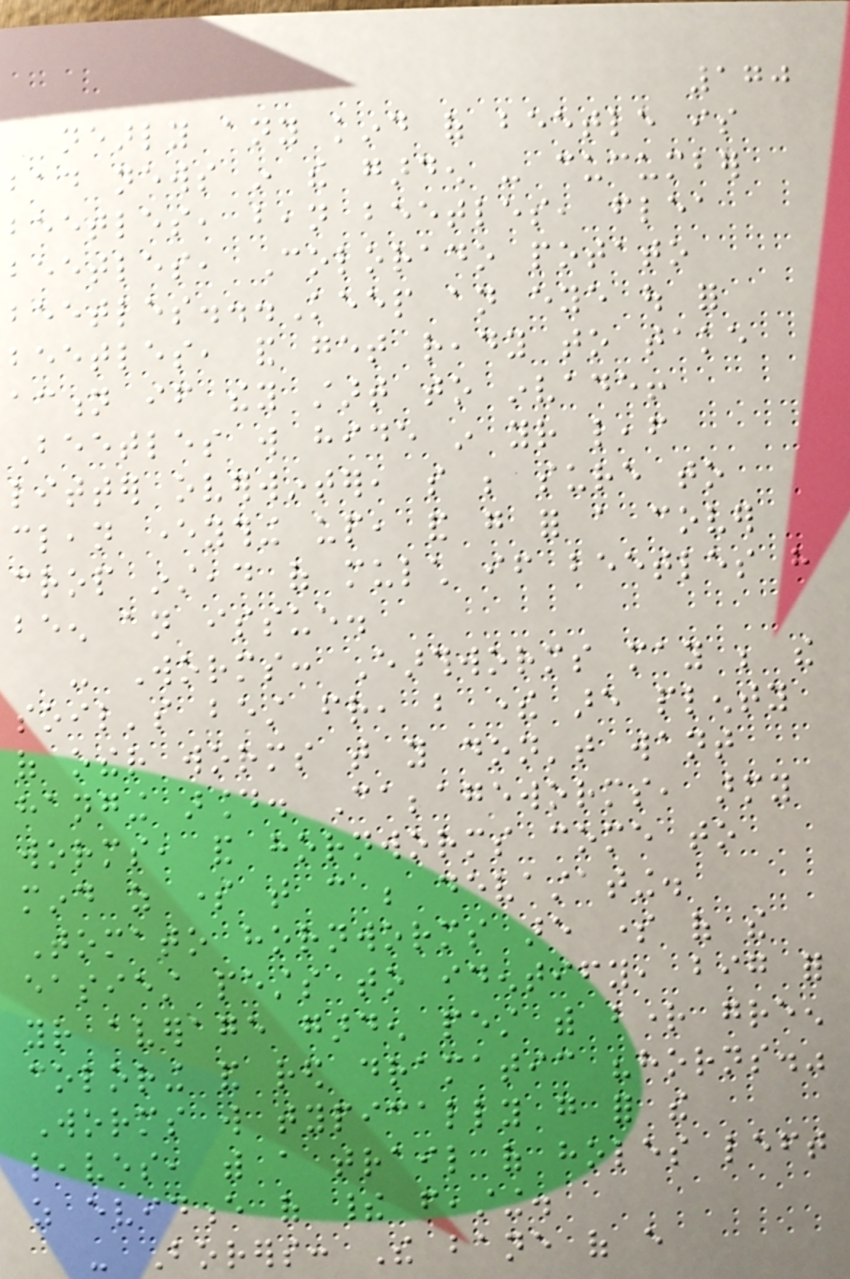170
nearly any kind of beetle is
bad news in the garden - cucumber
beetles, bean beetles, flea
beetles, Colorado potato
beetles...Keep an eye out for
beetles, and get ready to take
action if they start to invade!
Beetles will hide in your leaf
litter overwinter, so be sure to
clean everything up, and go for a cover
crop instead of mulch if beetles have
been an issue.
- Worms: Earthworms may be the
soil's best friend, but there are plenty
of other worms that you don't want
hanging around. Cabbageworms, army
worms, and hornworms come to
mind as some that can be devastating.
Tomato hornworms are some of the
easiest pests to identify, big for
your average garden pest with bright green
coloring and red dramatic "horns."
Worms will typically go for the
leaves, with a trail of holes left
as evidence of their feasting.
- Borers: The bane of every
